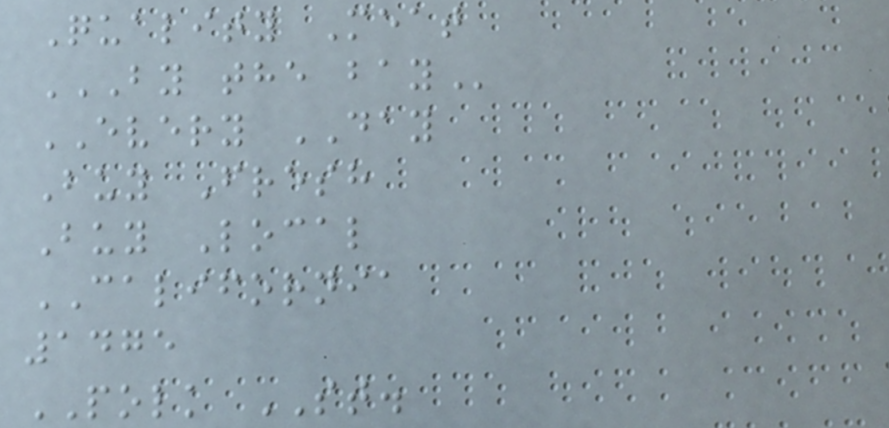Quality Meat
BY THE BAY
EVERY DAY
Buy Fresh
Buy Local
CALIFORNIA
1475
POLK ST.
